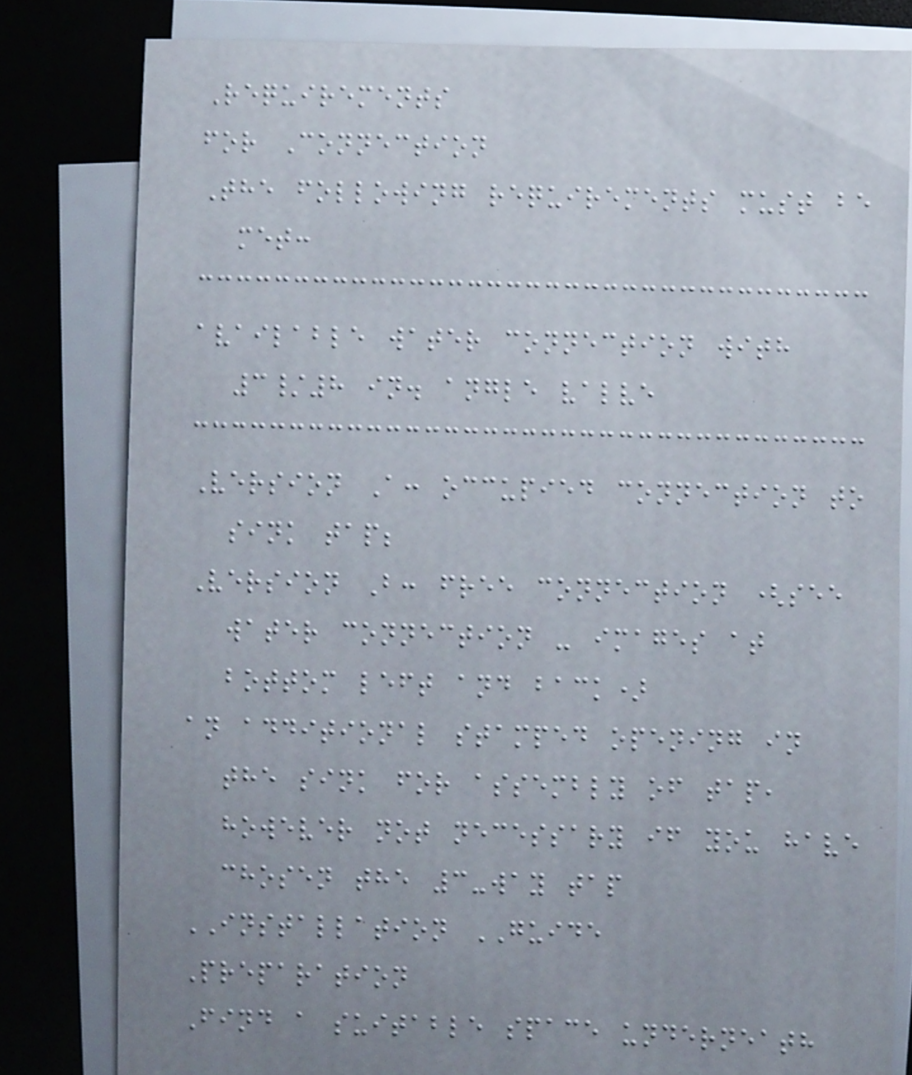Requirements
for Connection
The following requirements must be
met:
available water connection with
3/8 in. angle valve
Version A: occupied connection to
sink tap;
Version B: free connection (see
water connection - images at
bottom left and back)
an additional stamped opening in
the sink for assembly of tap,
however not necessary if you have
chosen the 3-way tap
INSTALLATION GUIDE
Preparation
Find a suitable space underneath
